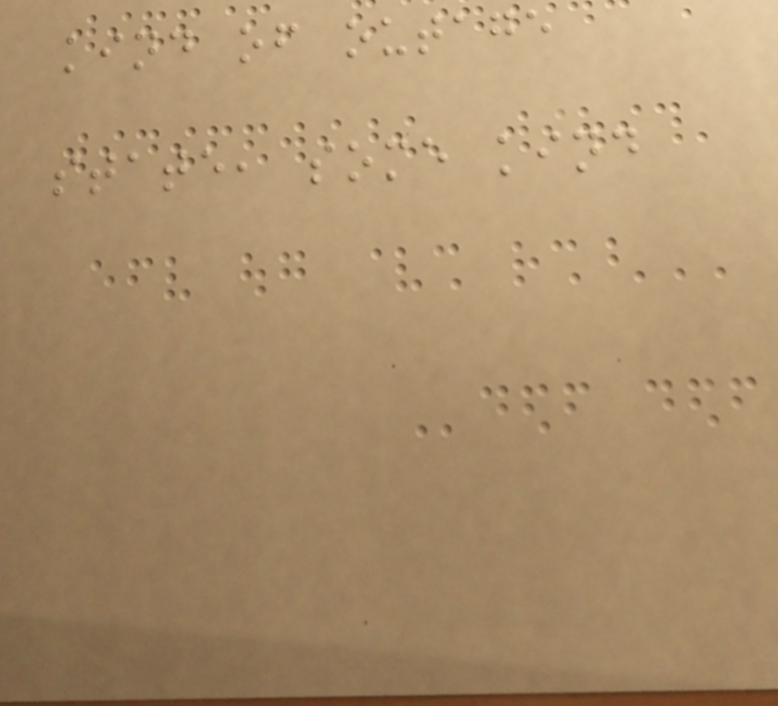kind of outage
state, some kind
